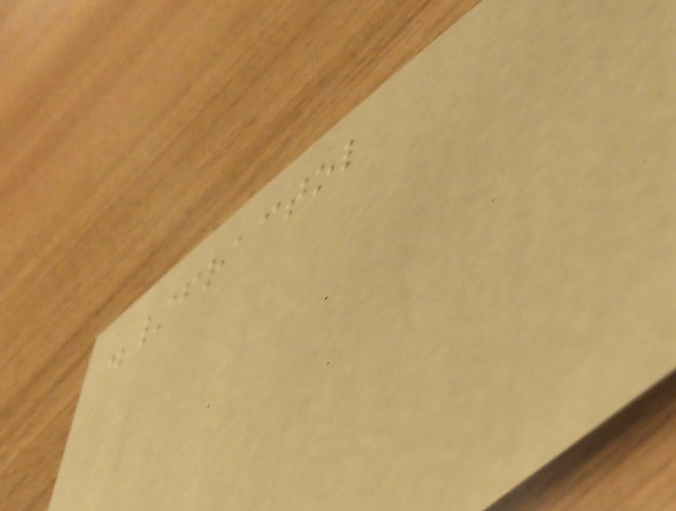./fractol
